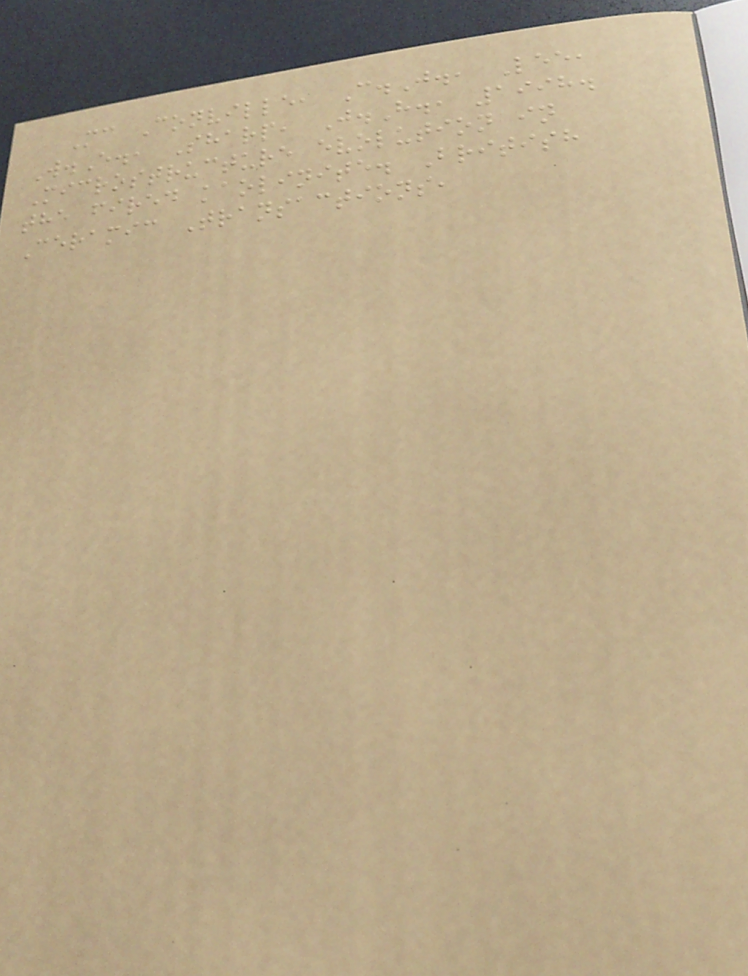Mc Conville, C.J., Lee,
W.E., Sharp, J.H., 1998.
Microstructure evolution in
the fired kaolinite. British
Ceramic Transactions,
